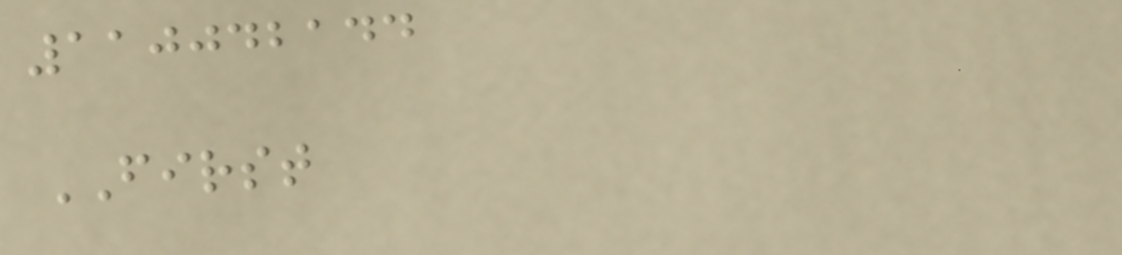110042144
FIRST
